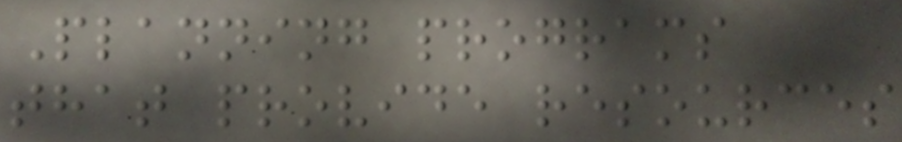Planning programs
that provide resources
